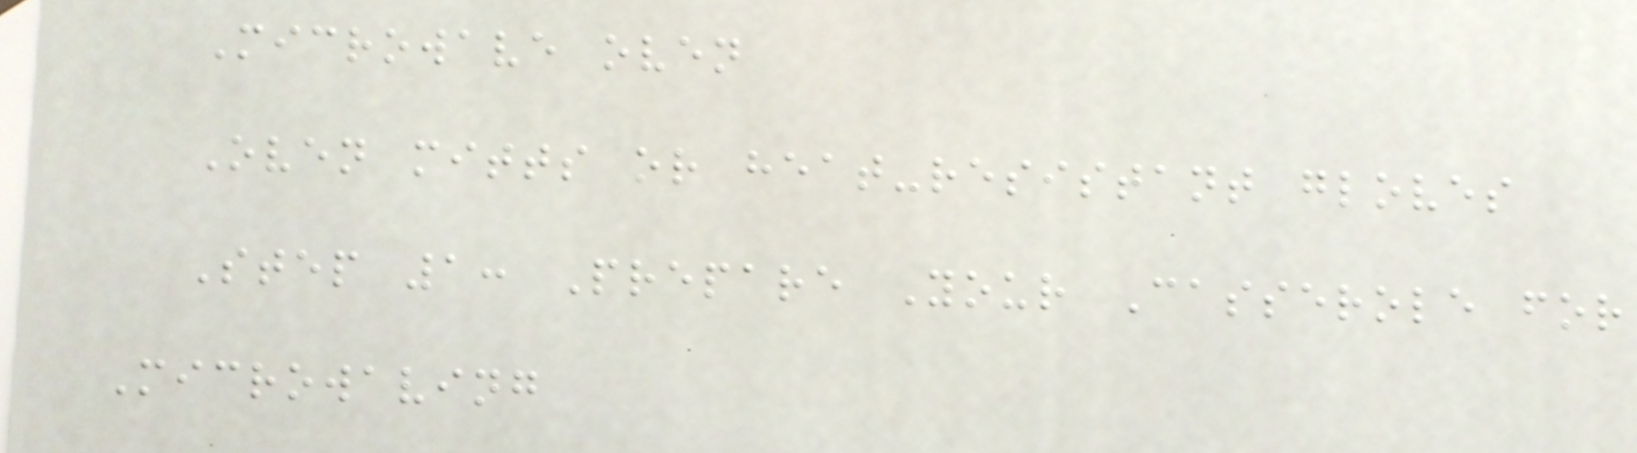Microwave oven
Oven mitts or heat-resistant gloves
Step 1: Prepare Your Casserole for
Microwaving
